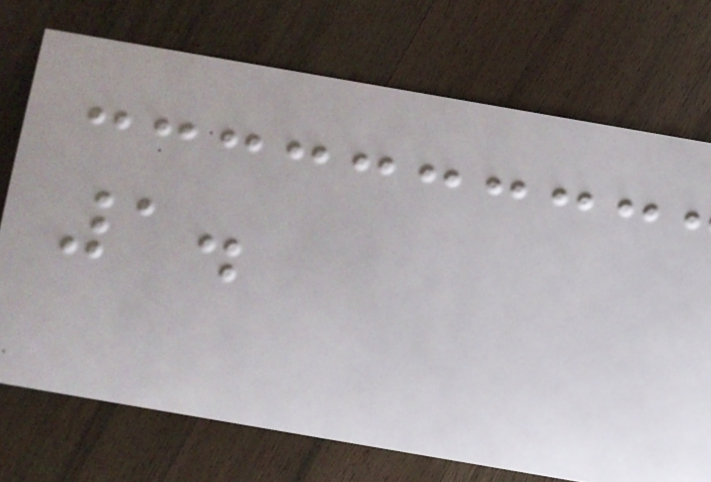1.
